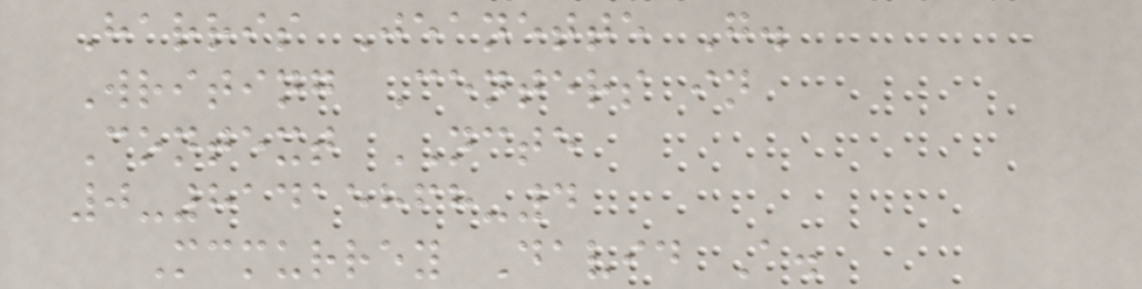Harris Jeanette G.
Writing Centers in
Context NCTE
0-81415868-4
Mcmurrey David A.
